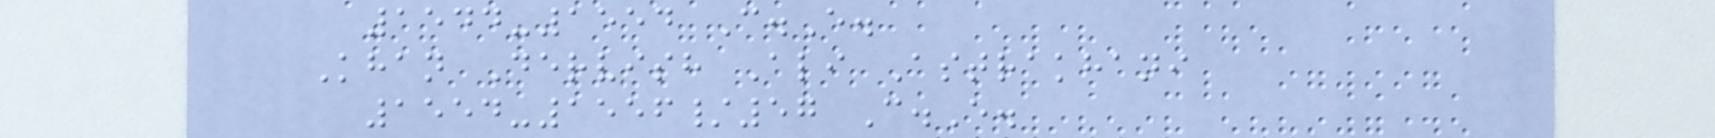1544-1554 C.E.
Khan Dervish Ali Astrakhani
1554-1556/57 C.E.
